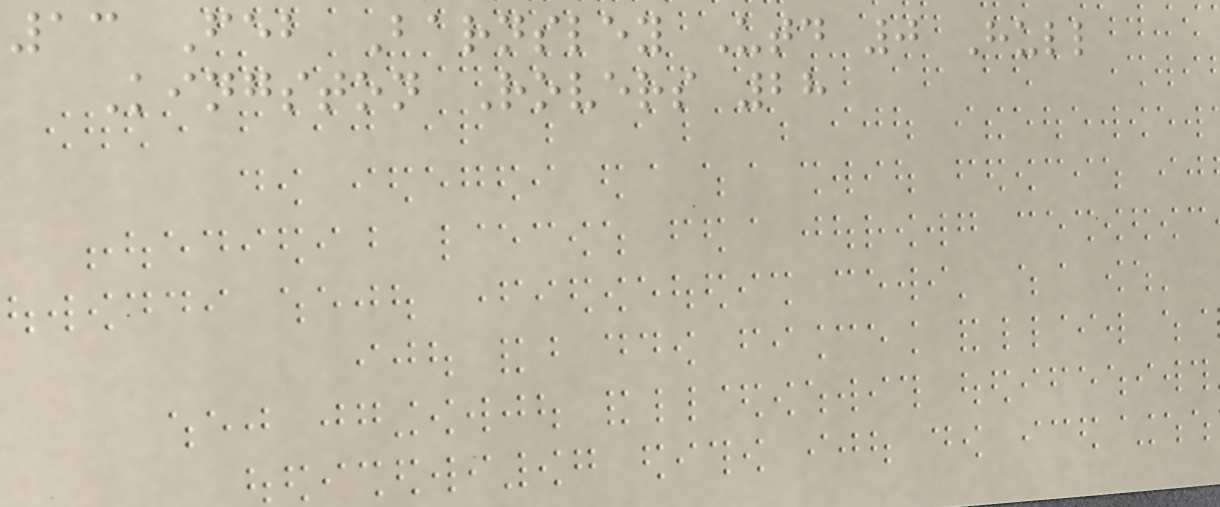13 Feb Barnsley Utd 0 Hull
Kingston Rovers 28
